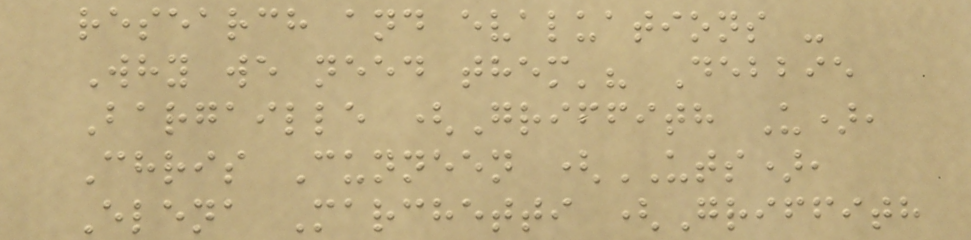research and evaluations -
Why we need them'? Debbie
Bargaille (Griffith U),
Chris Cunneen (UTS),
Elena Marchetti (Griffith
